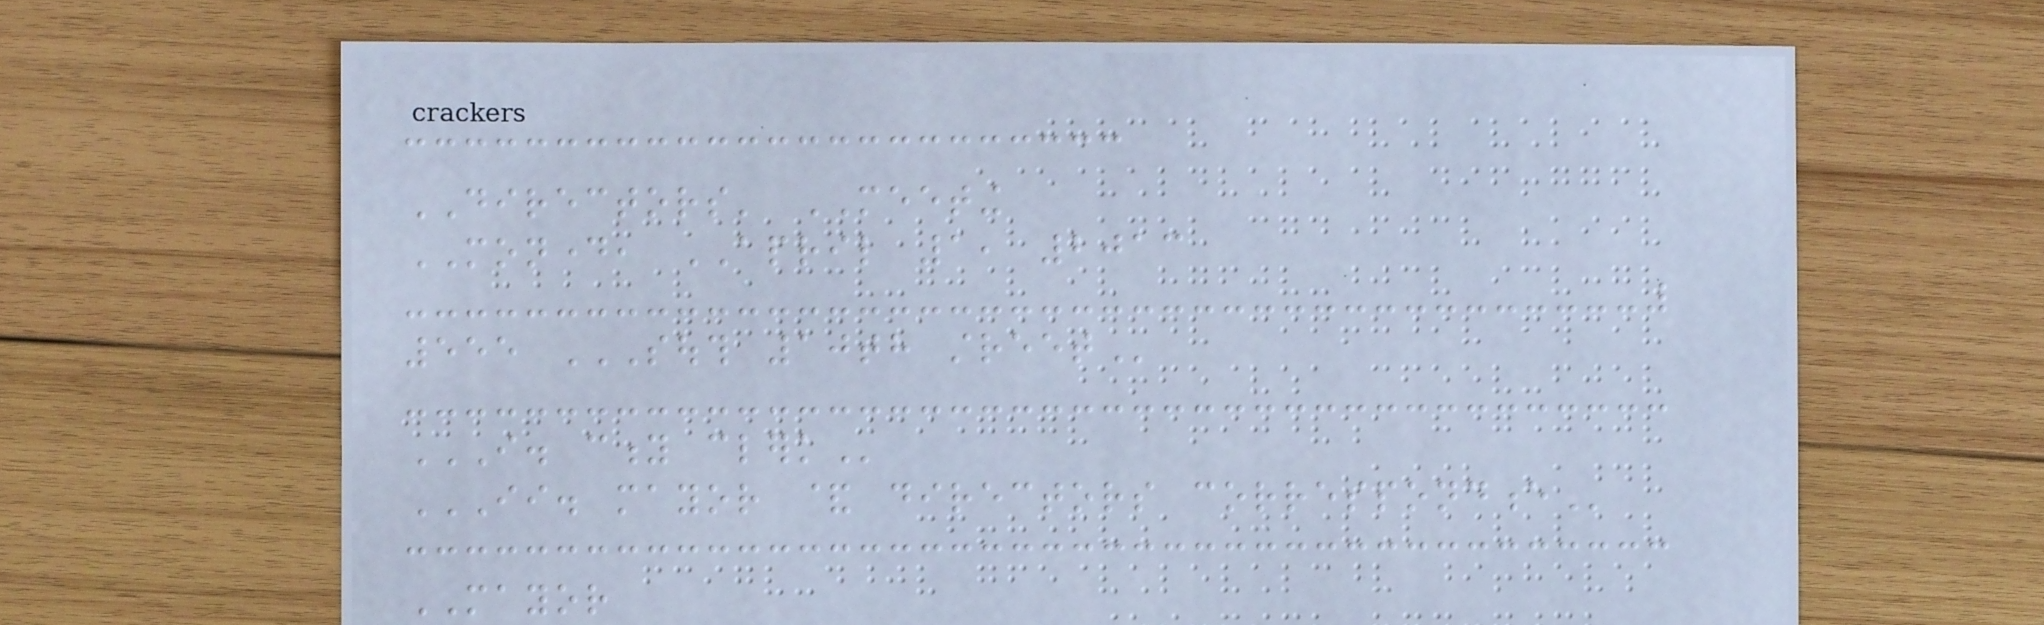DIRECTORS' MEETING
MONDAY, APRIL 1, 2013
555 SOUTH 10TH STREET
I. CITY CLERK
II. MAYOR & DIRECTORS CORRESPONDENCE
MAYOR
